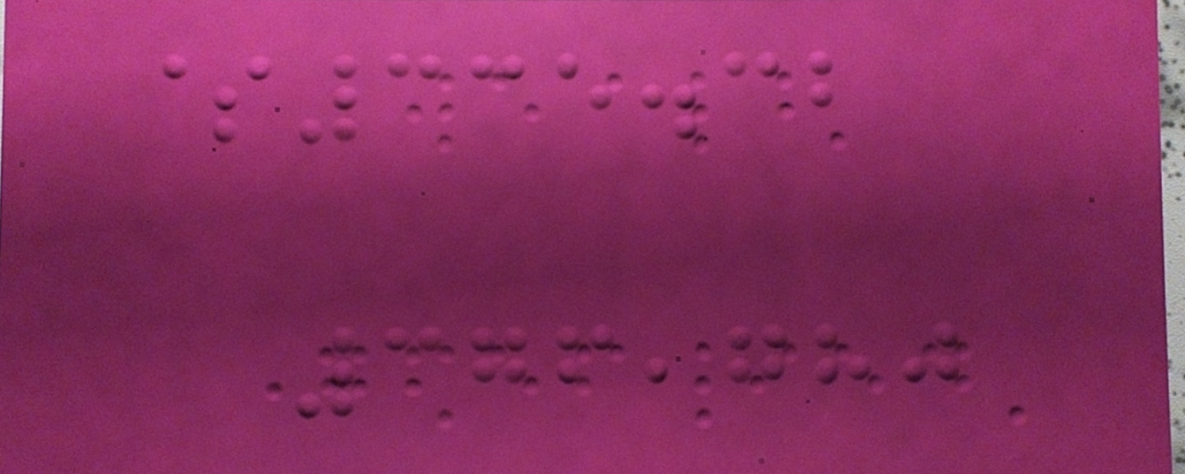$335.32
376,780
